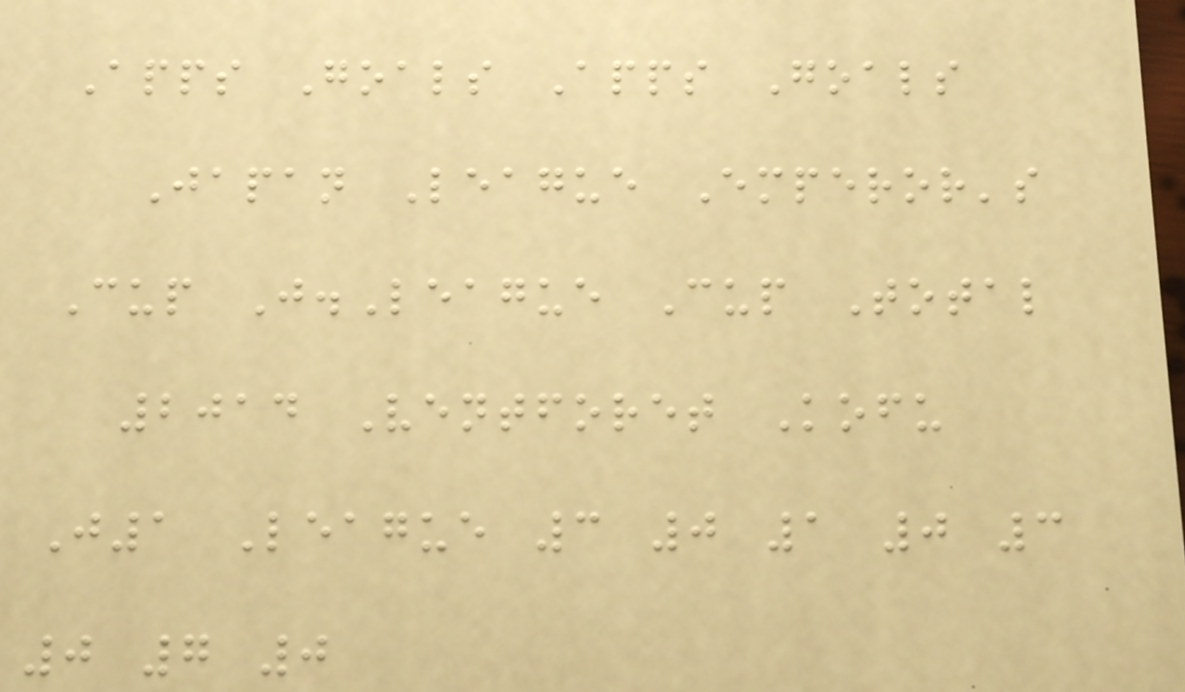Apps Goals Apps Goals
Japan League Emperor's
Cup J.League Cup Total
2014 Ventforet Kofu
J1 League 3 0 1 0 3
0 7 0
